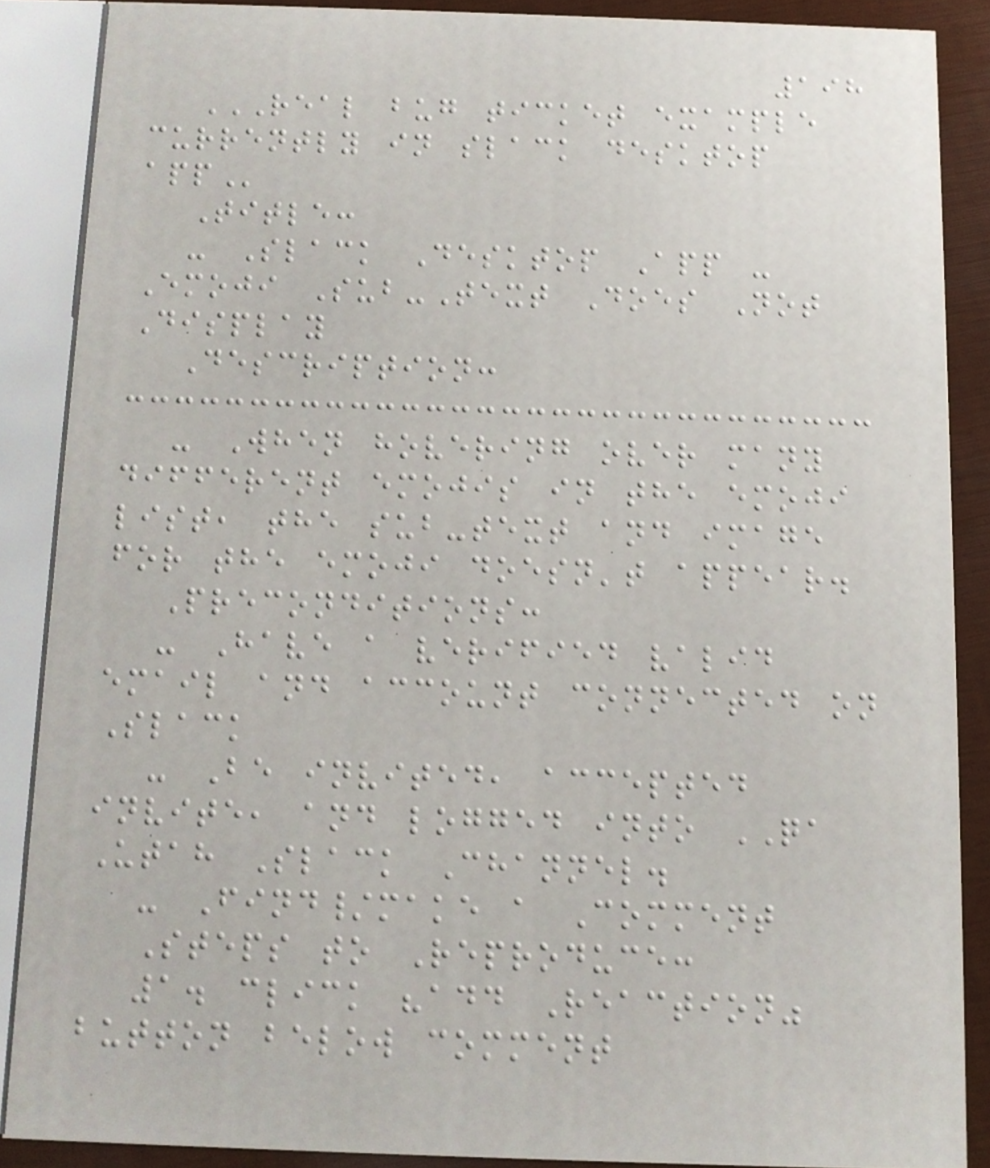198
REAL BUG TICKET EXAMPLE
CURRENTLY IN SLACK DESKTOP
APP
Title:
- Slack Desktop App -
Emoji Sub-Text Does Not
Display
Description:
- When hovering over many
different emojis in the emoji
list, the sub-text and image
for the emoji doesn't appear.
Preconditions:
- Have a verified valid
email and account connected on
Slack
- Be invited, accepted
invite, and logged into QA
Utah Slack Channel.
- Find/make a Comment
Steps to Reproduce:
1. click "add Reaction"
button below comment
